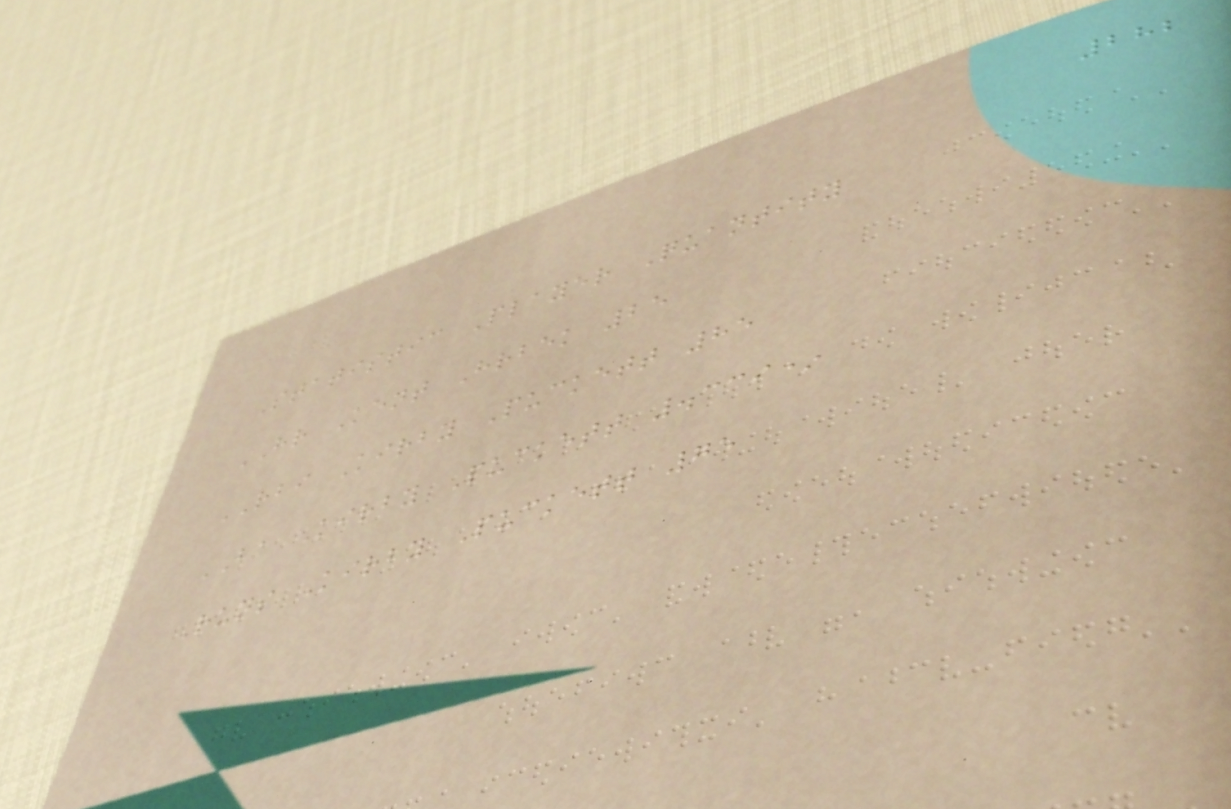282
Statistic Player Quantity
HR Kent Hrbek 25
RBI Kirby Puckett 85
BA Kirby Puckett .339*
Runs Kirby Puckett 75
